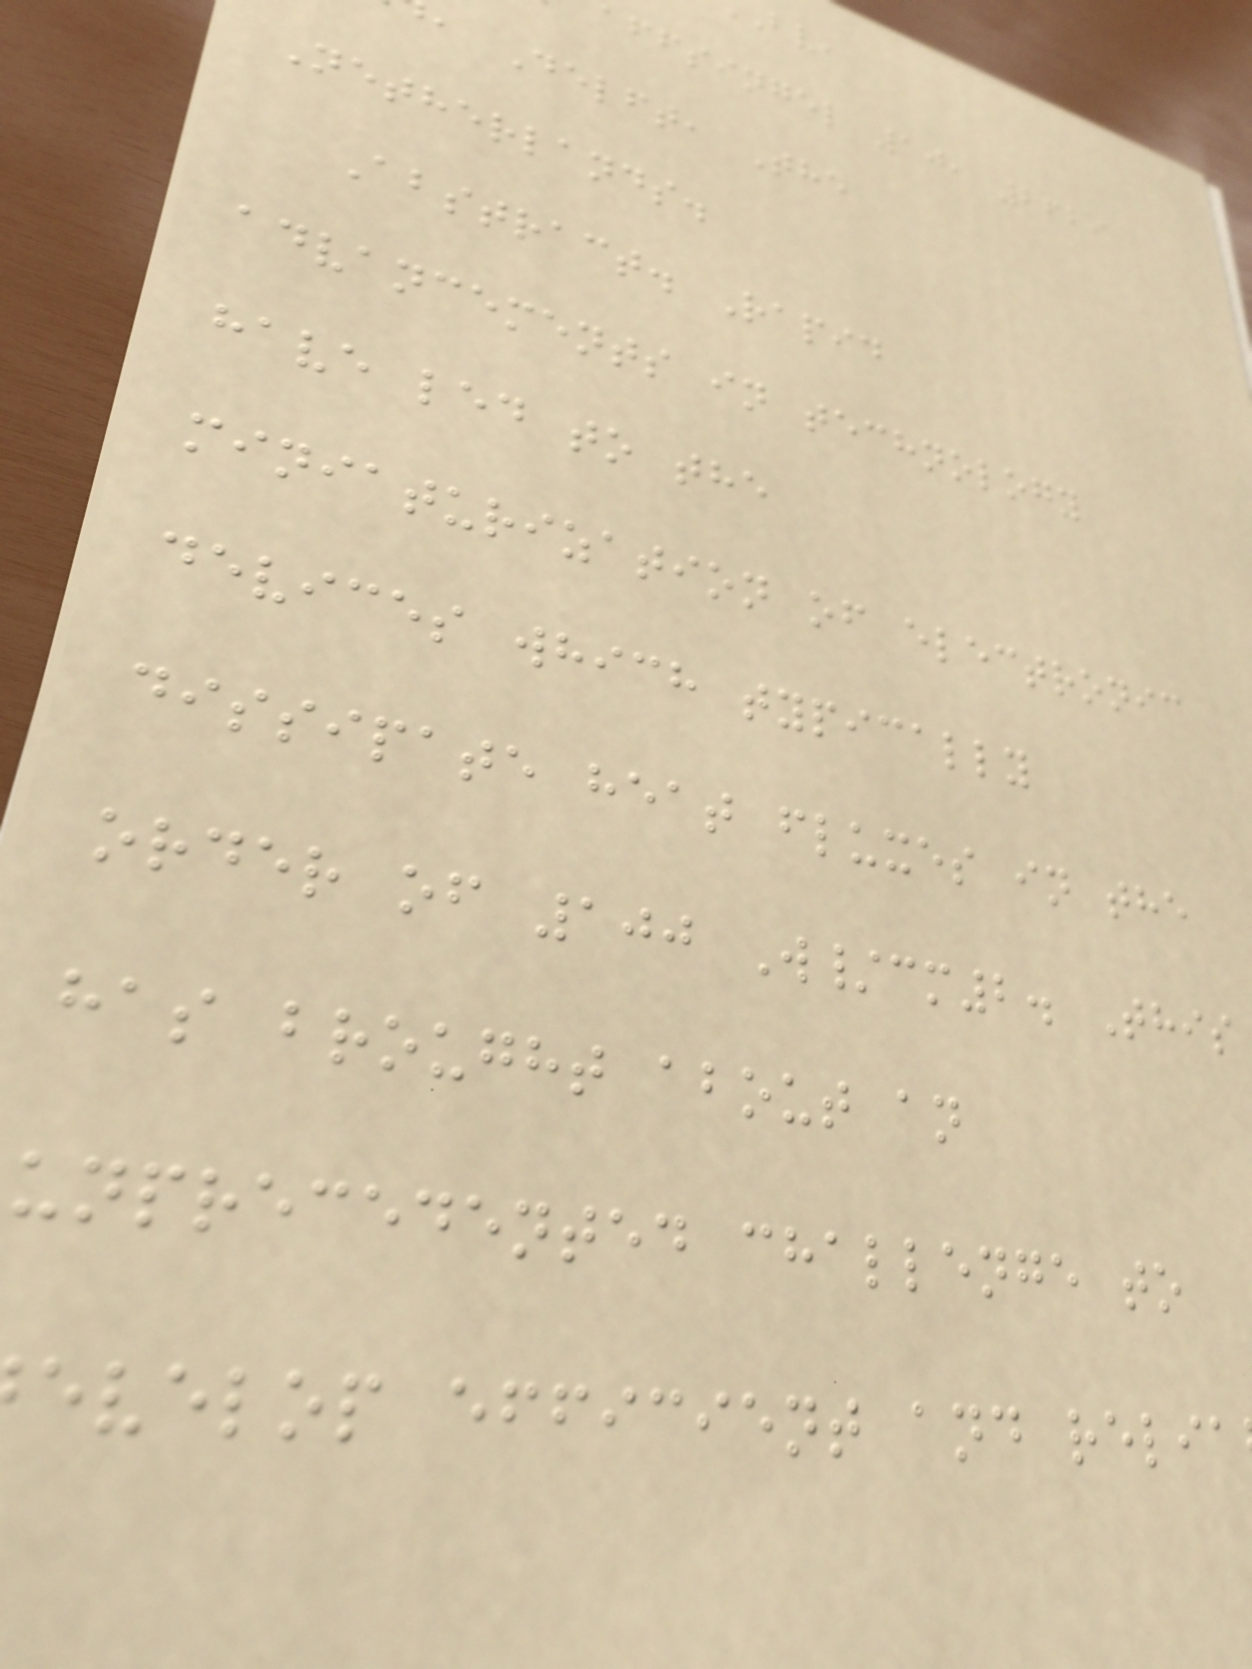affsingel 10, 2629
, Delft, The
Netherlands.
Abstract. Rapid
advancements in technology
have led to the
miniaturization of electronic
devices which typically
dissipate heat fluxes in the
order of 100 W/cm2. This
has brought about an
unprecedented challenge to
evelop efficient and relia
